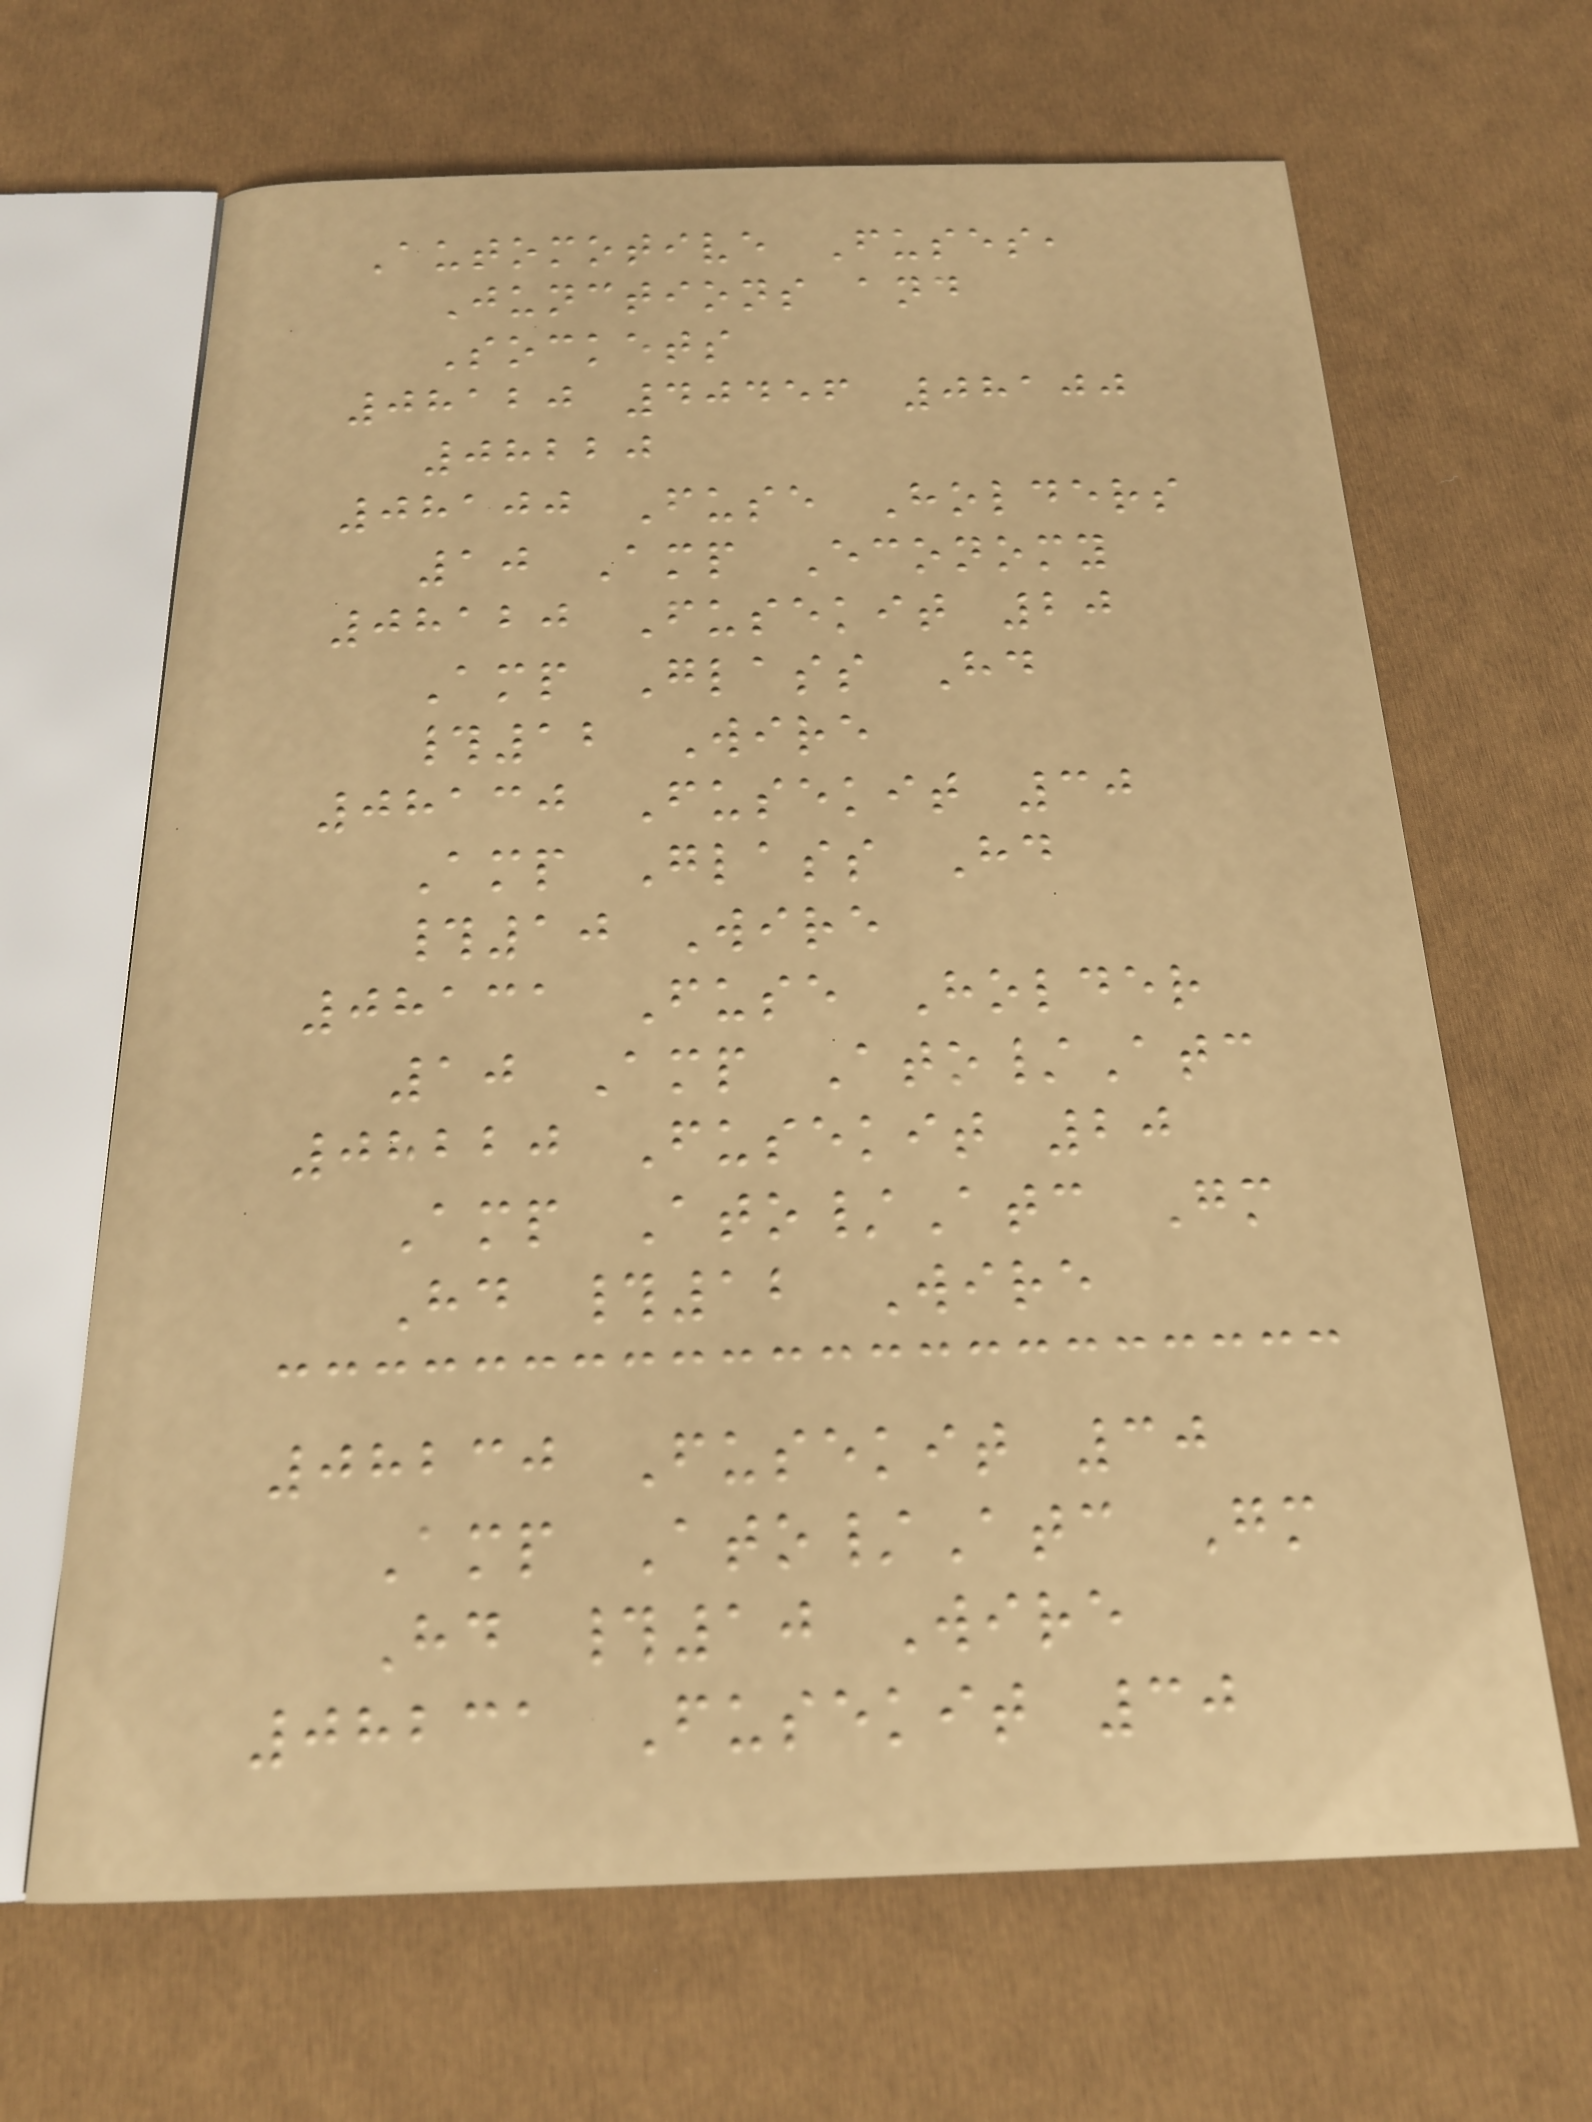Automotive Fuses,
Junctions and
Sockets
08120 40456 08100
08220
08100 Fuse Holders
10 Amp Economy
08120 Fusekit 20
Amp Glass Hd
#12 Wire
08130 Fusekit 30
Amp Glass Hd
#10 Wire
08131 Fuse Holder
10 Amp Ato/Atc
08220 Fusekit 20
Amp Ato/Atc Gm
Hd #12 Wire
08230 Fusekit 30
Amp Ato/Atc Gm
Hd #10 Wire
08231 Fusekit 30
